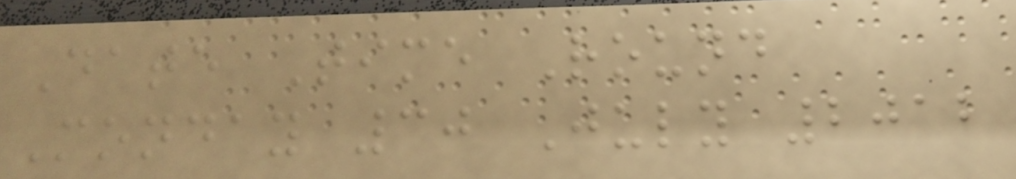Date Time Round
Monday 30 July 2012
